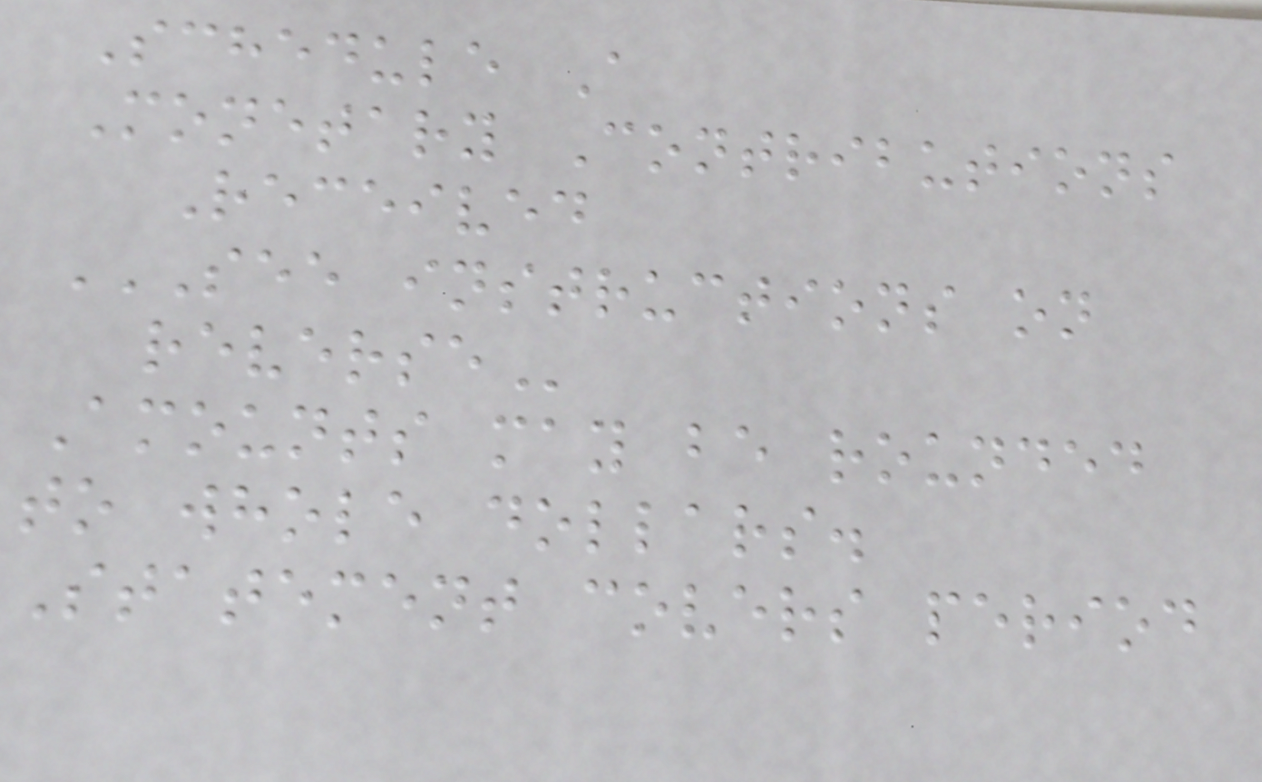Schedule A
Monetary Contributions
Received
SEE INSTRUCTIONS ON
REVERSE
Amounts may be rounded
to whole dollars.
Statement covers period
